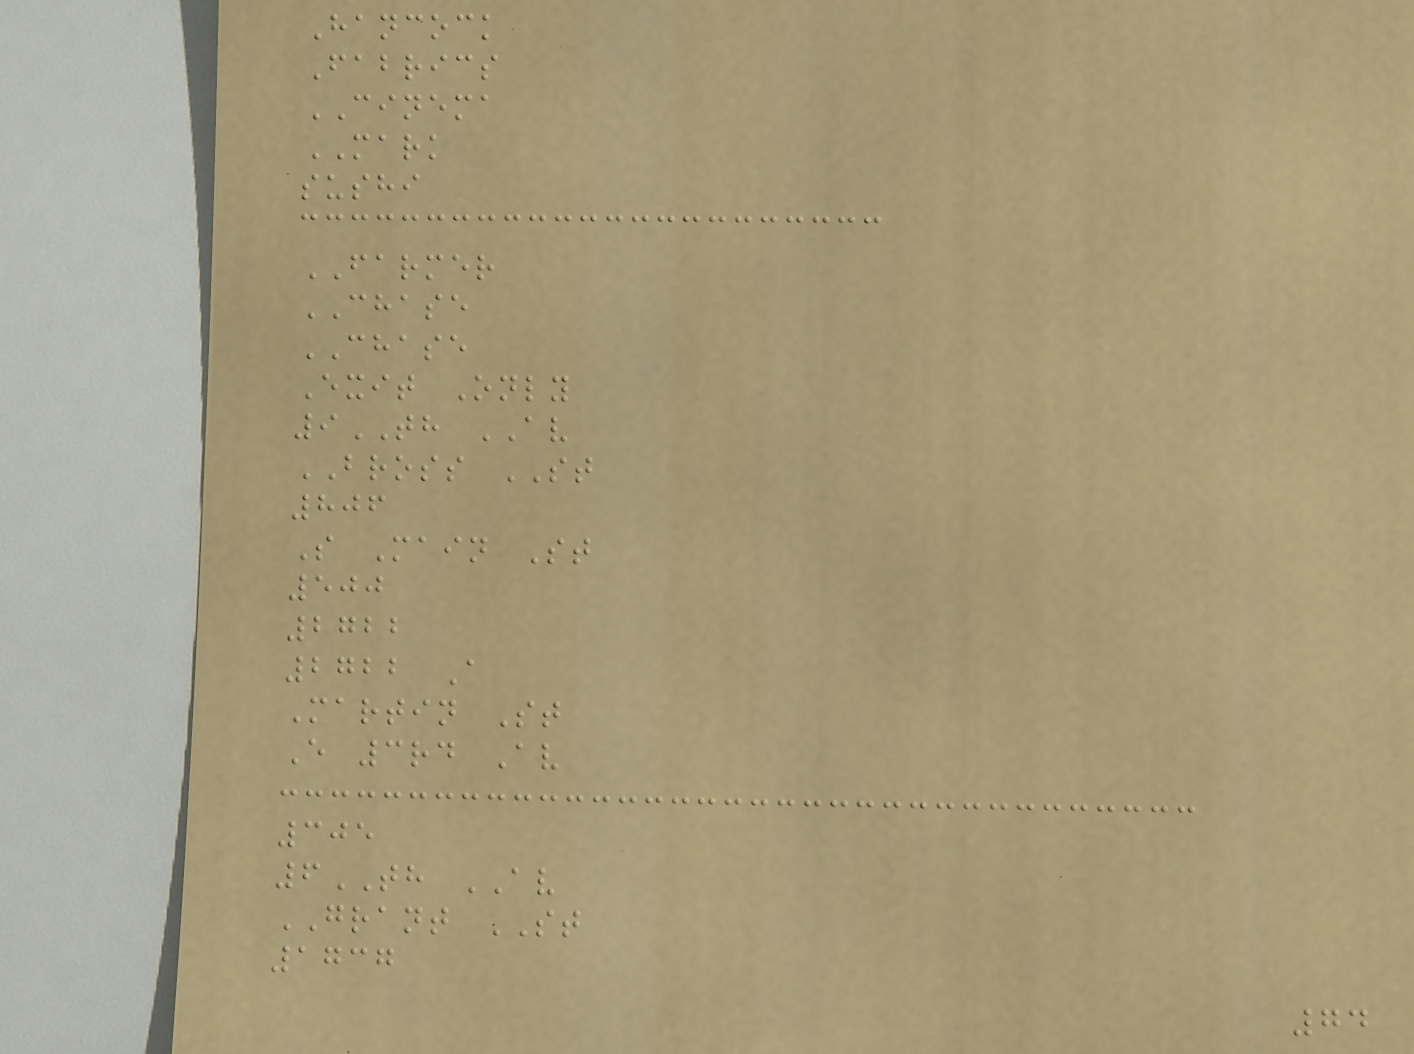Hancock
Fabrics
CINEMA
MARK
sushi
FARMER
CHASE
CHASE
Exit Only
9TH AV
BROSS ST
806
S Main St
500
2722
2722 A
Martin St
E 3rd Av
305
6TH AV
GRANT ST
1737
74
